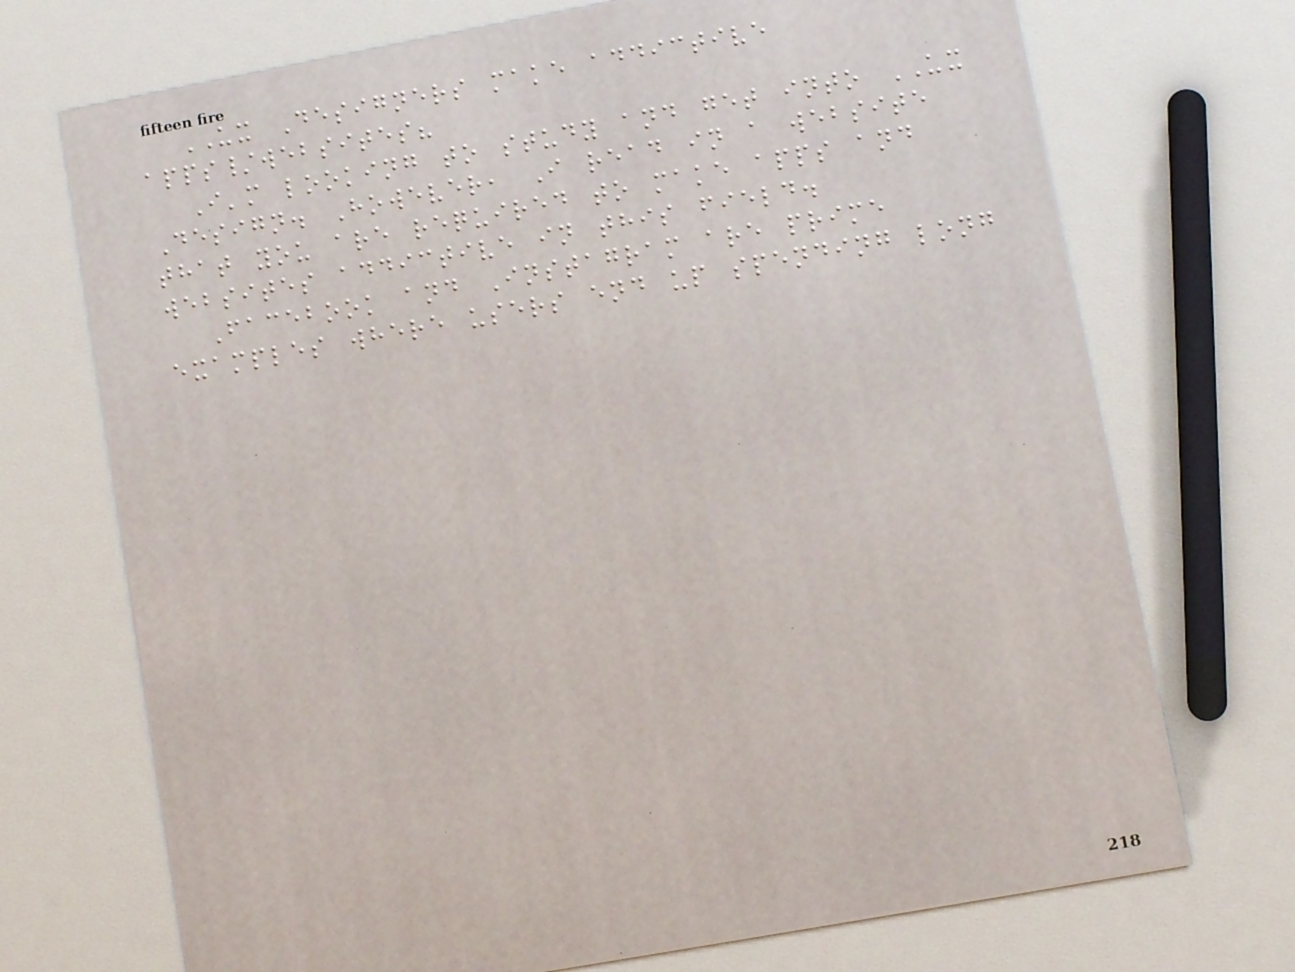UX Designers make addictive
apps/websites?
I'm looking to study and get into UX
Design. However, I read in a website
that you are required to make apps and
websites addictive in this field.
Facebook and Instagram are prime
examples where users end up spending long
